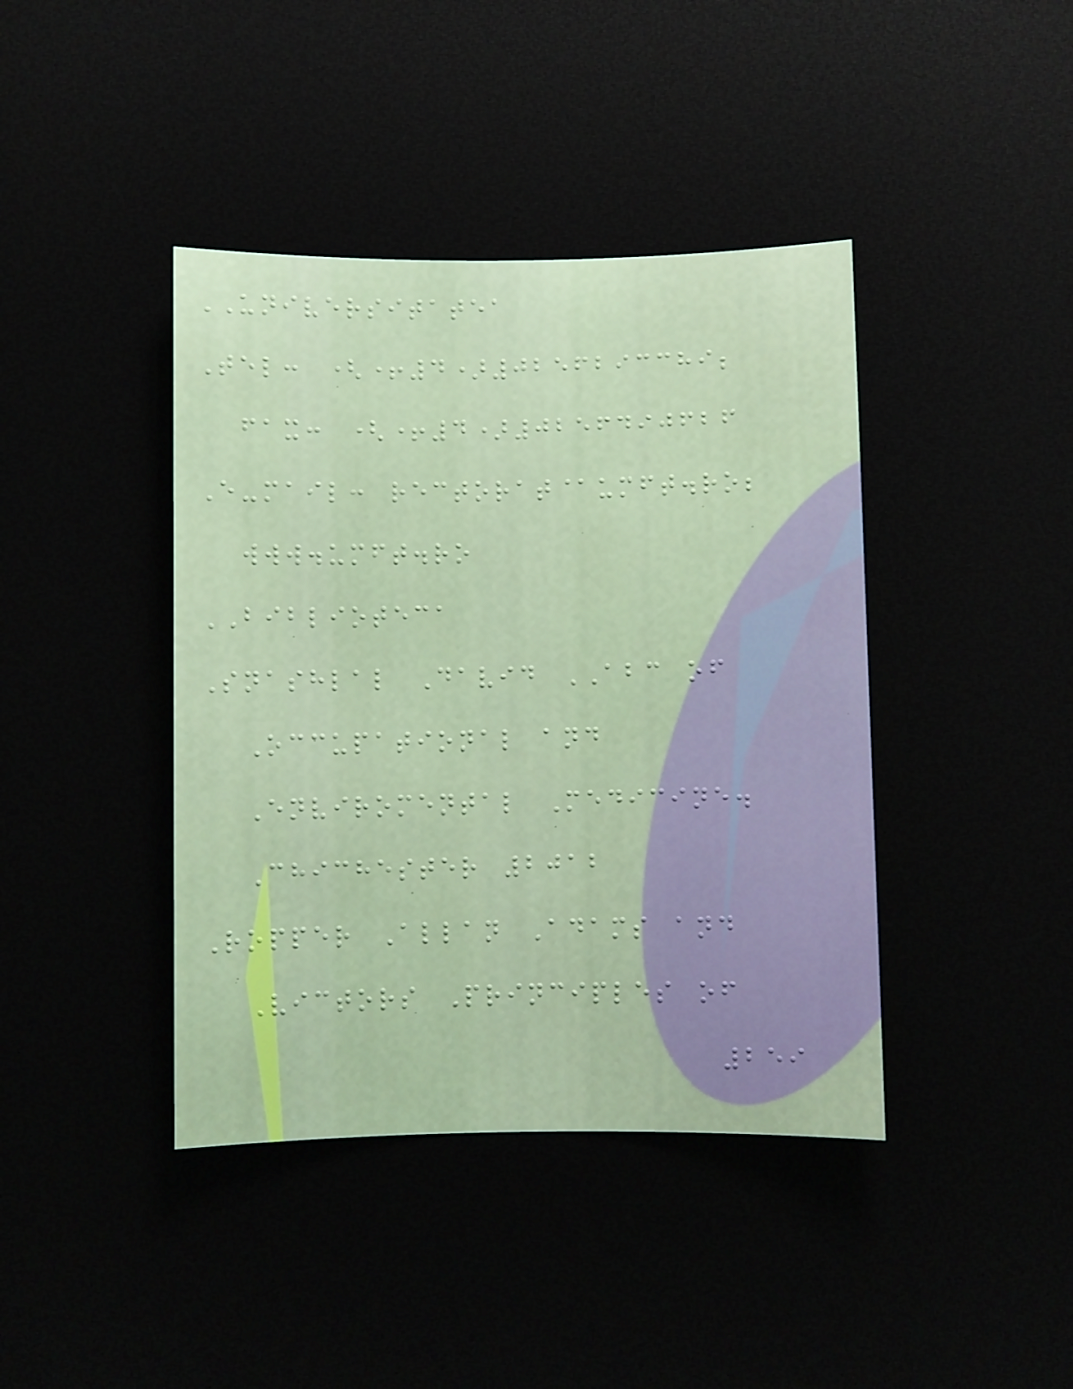UNIVERSITATEA
Tel: (+4)0256293389;
fax: (+4)0256490626
E-mail: rectorat@umft.ro;
www.umft.ro
BIBLIOTECA
Snashlal David ABC of
Occupational and
Enviromental Medicine.
Chichester 2012
Ropper Allan Adams and
Victors Principles of
259
